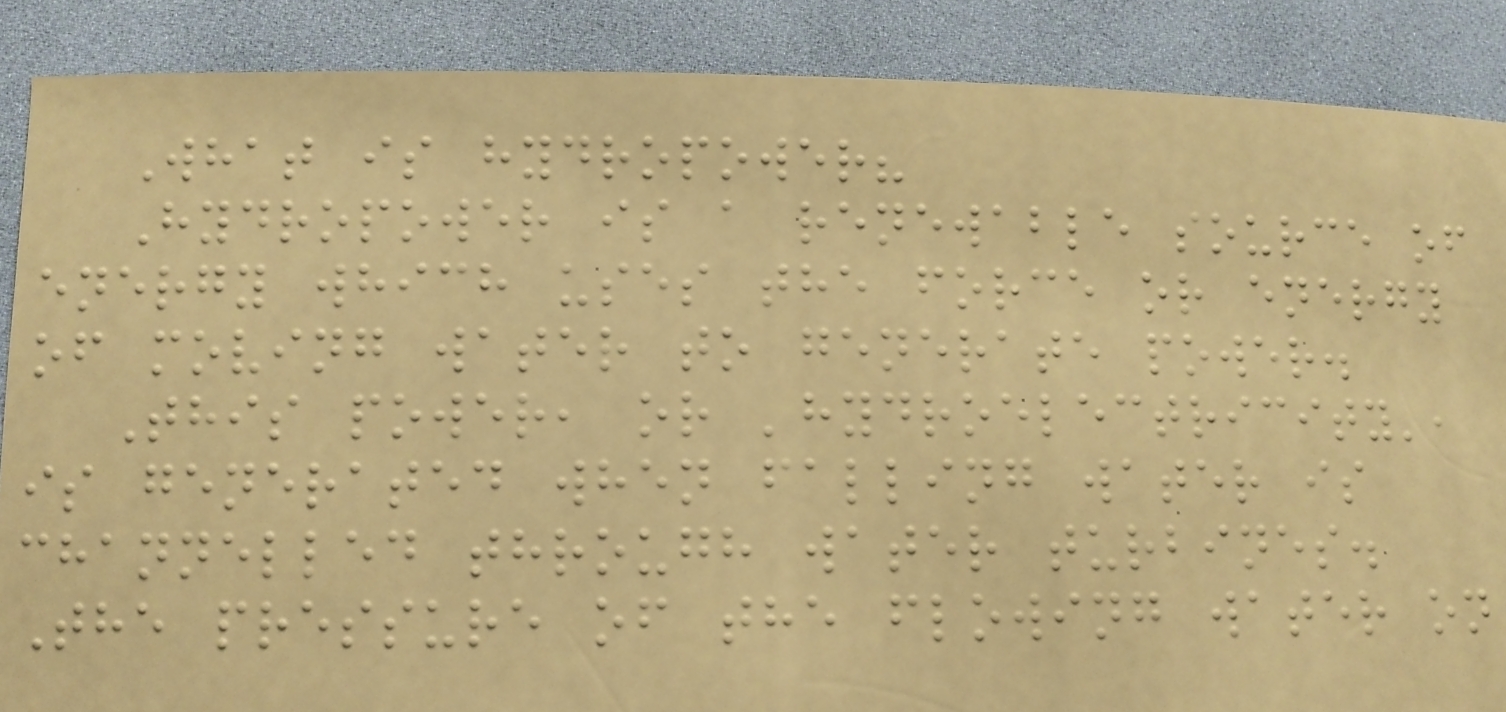What is hydropower?
Hydropower is a renewable source of
energy which uses the force or energy
of moving water to generate power.
This power, or 'hydroelectricity',
is generated when falling water is
channelled through water turbines.
The pressure of the flowing water on
